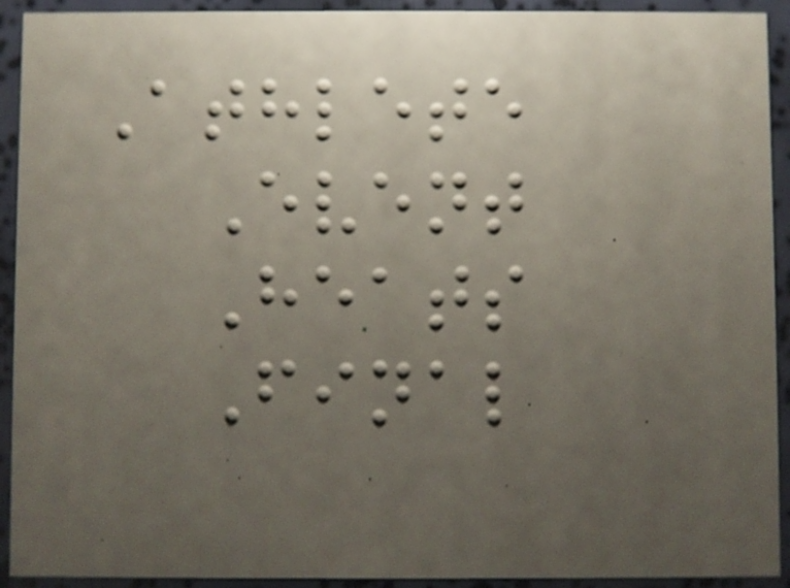Athlete
Event
Heats
Final
